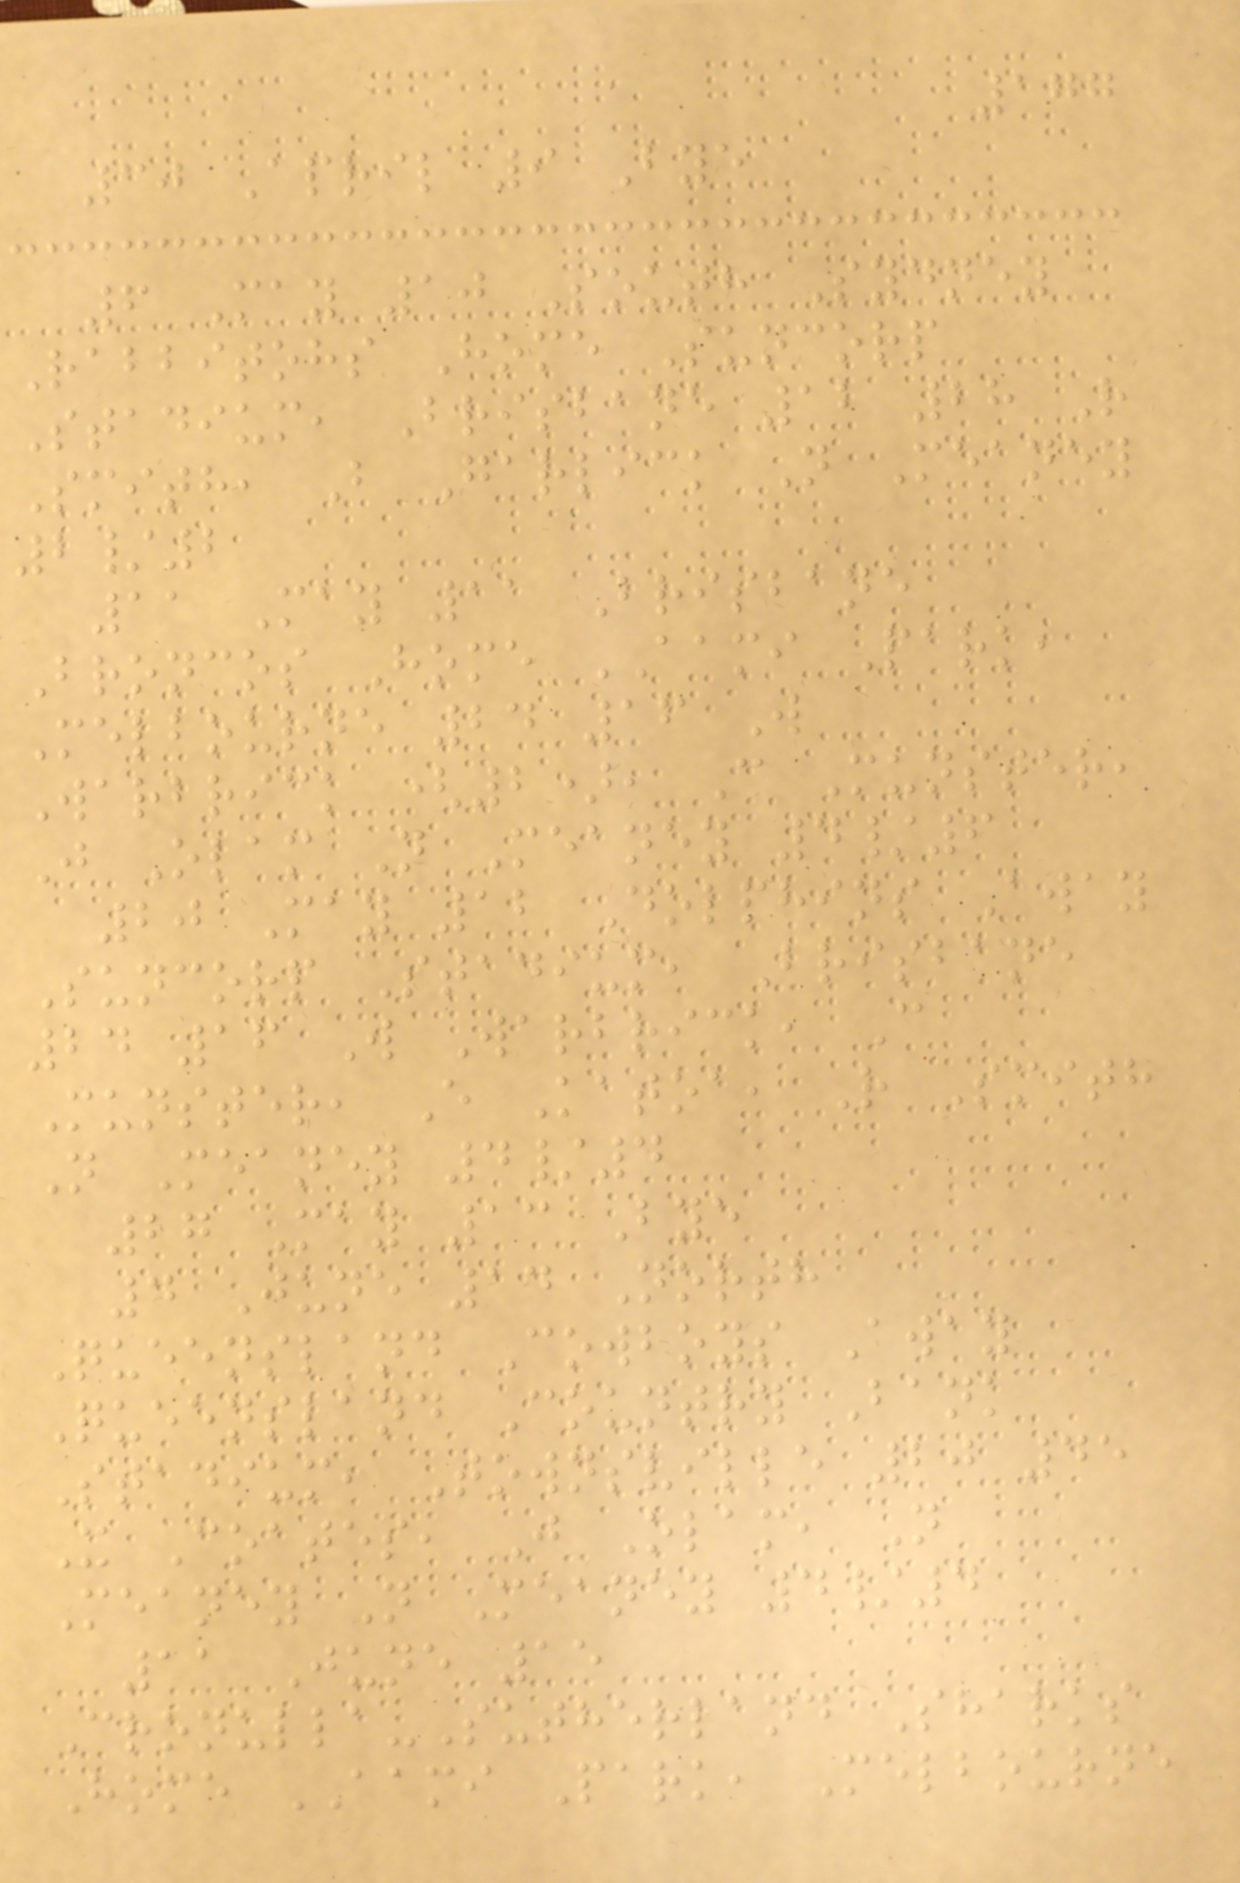177
30 April 9 Bye
6 May 10 South Sydney
Rabbitohs Home Suncorp
Stadium, Brisbane 12 28 R
Smith, B Garlick N Meaney
2/2
11 May 11 Brisbane
Broncos Home AAMI Park,
Melbourne 24 16 W
Warbrick (2), C Munster,
J Olam N Meaney 4/6
20 May 12 Dolphins Away
Suncorp Stadium, Brisbane
24 16 W Warbrick, C
Munster, E Katoa, R Smith
N Meaney 4/4
27 May 13 Bye
4 June 14 North
Queensland Cowboys Away
Queensland Country Bank
Stadium, Townsville 20 45
X Coates, J Olam, N
Meaney N Meaney 4/4
11 June 15
Cronulla-Sutherland Sharks
Home AAMI Park, Melbourne
